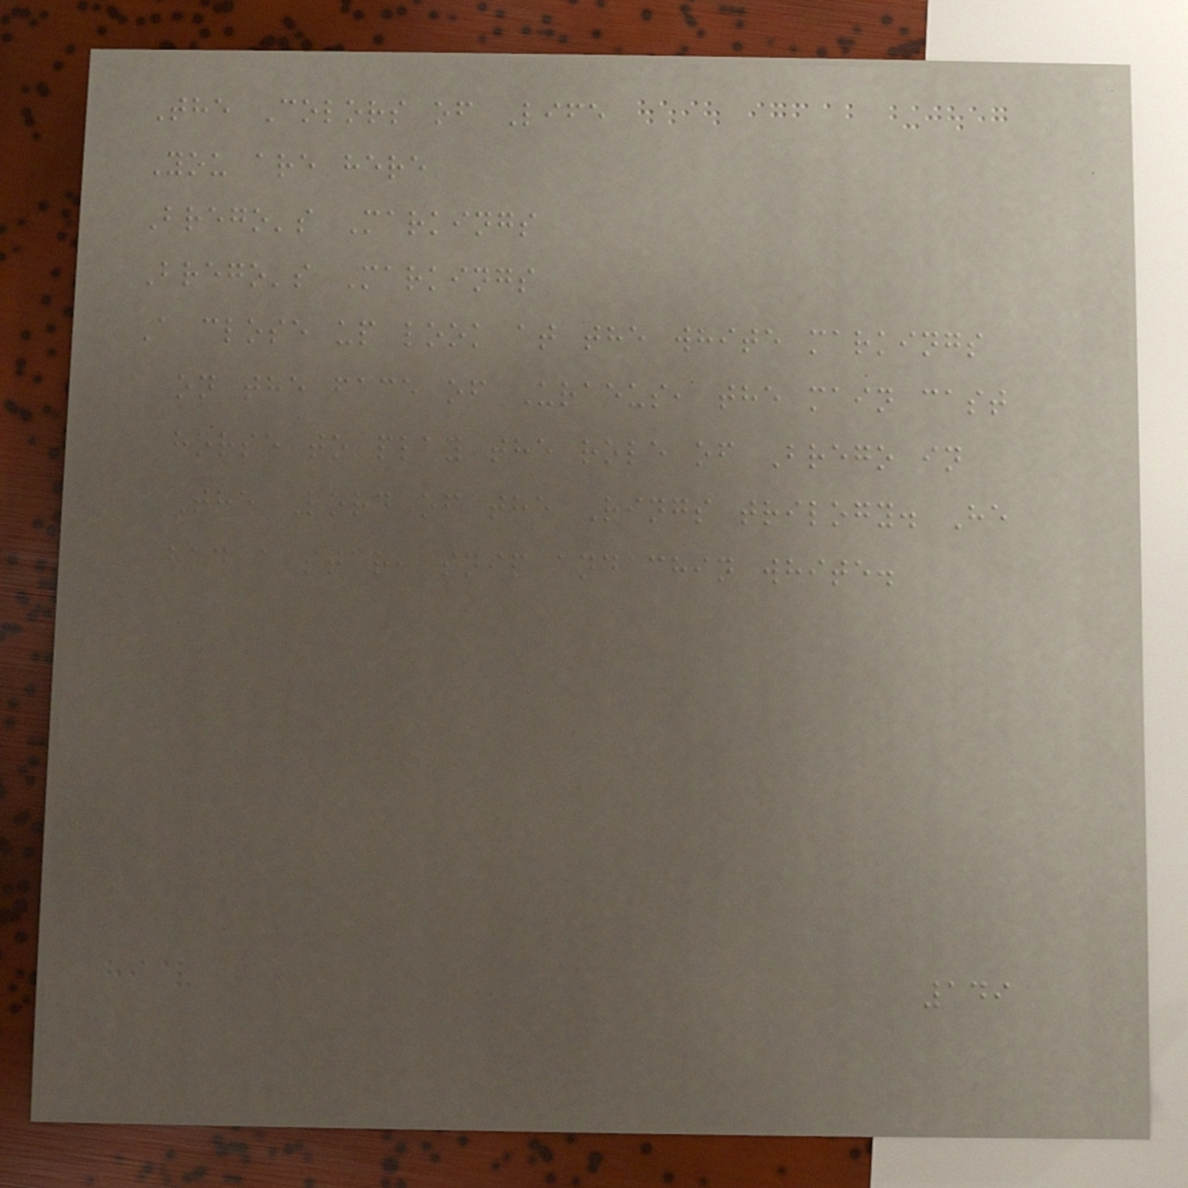The Colors of Life
You are here
Brego's Markings
Brego's Markings
A close up look at the white markings
on the face of Uraeus, the main cast
horse to play the role of Brego in
The Lord of the Rings trilogy. He
had a star, snip and chin white.
149
